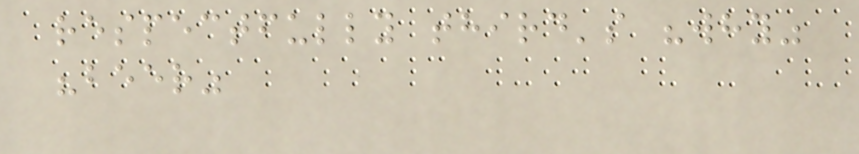respectfully third's "why"
"beer"
